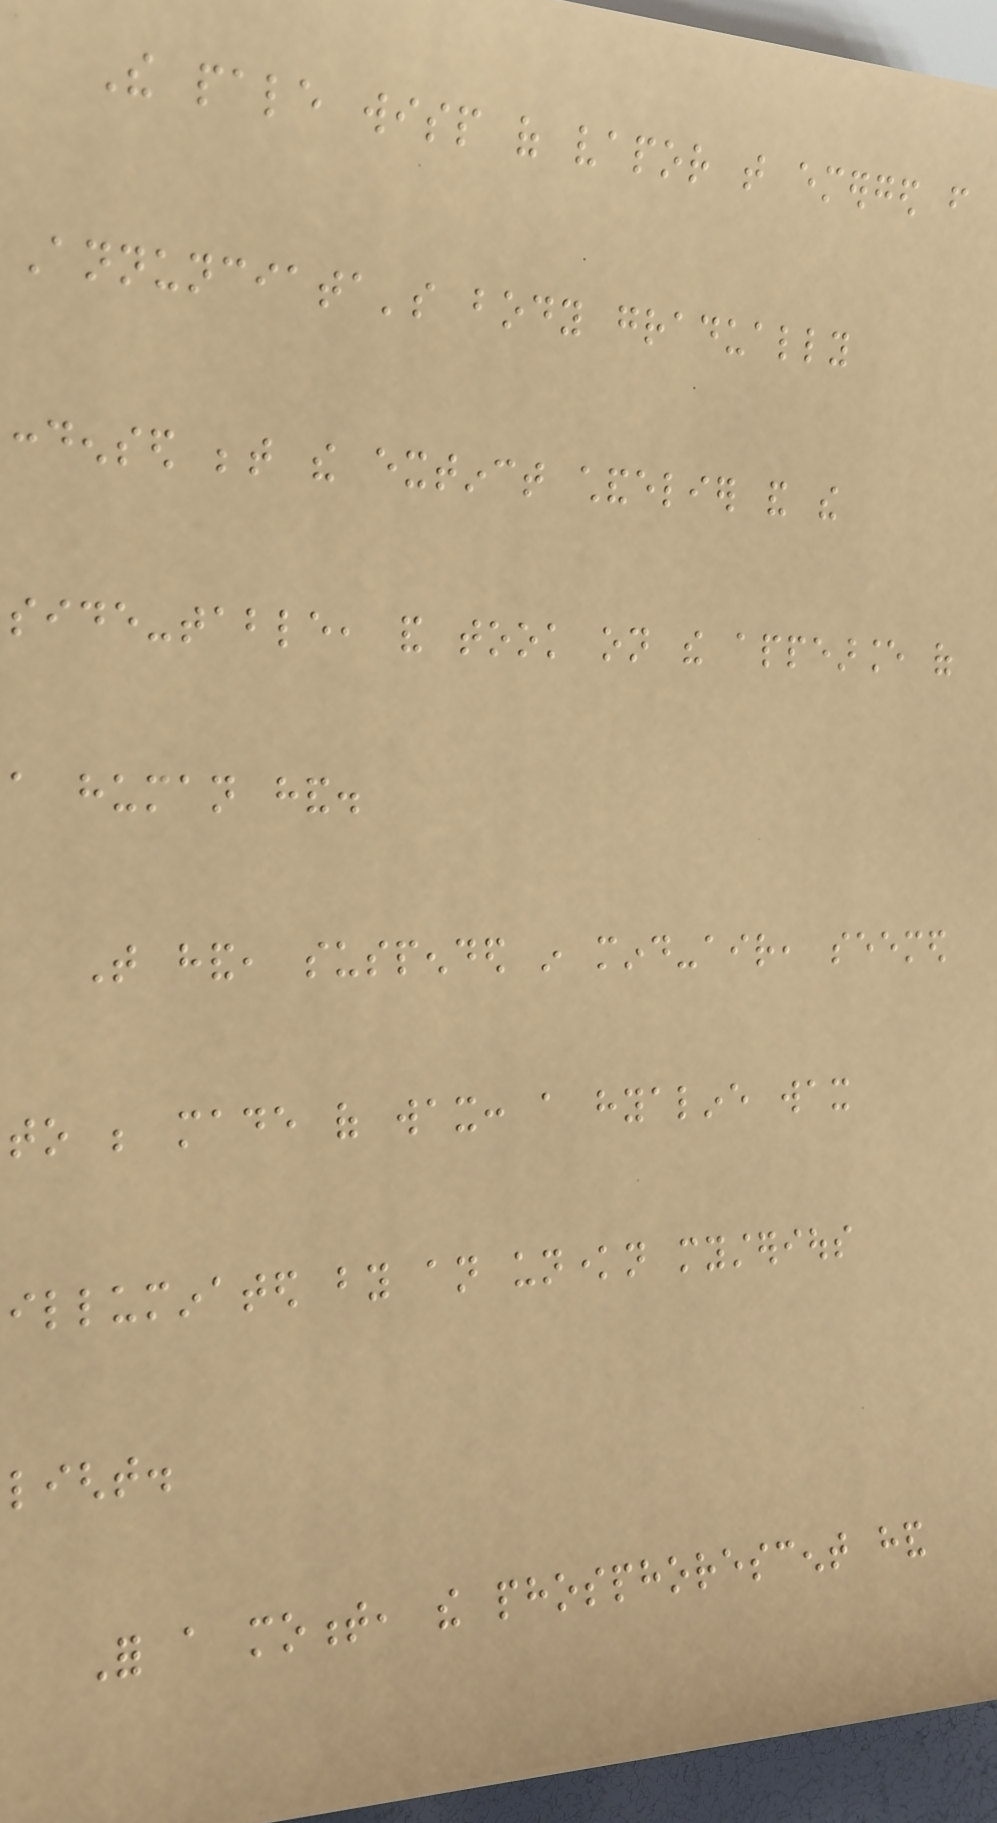The pale wisp of vapor that emerged from
Annunciata's body gradually
condensed between the extinct chandelier and the
side-table, and took on the appearance of
a human hand.
That hand, suspended in mind-air, seemed
to be made of wax: a hyaline wax
illuminated by an unknown mysterious
light.
For a moment, the phosphorescent hand
